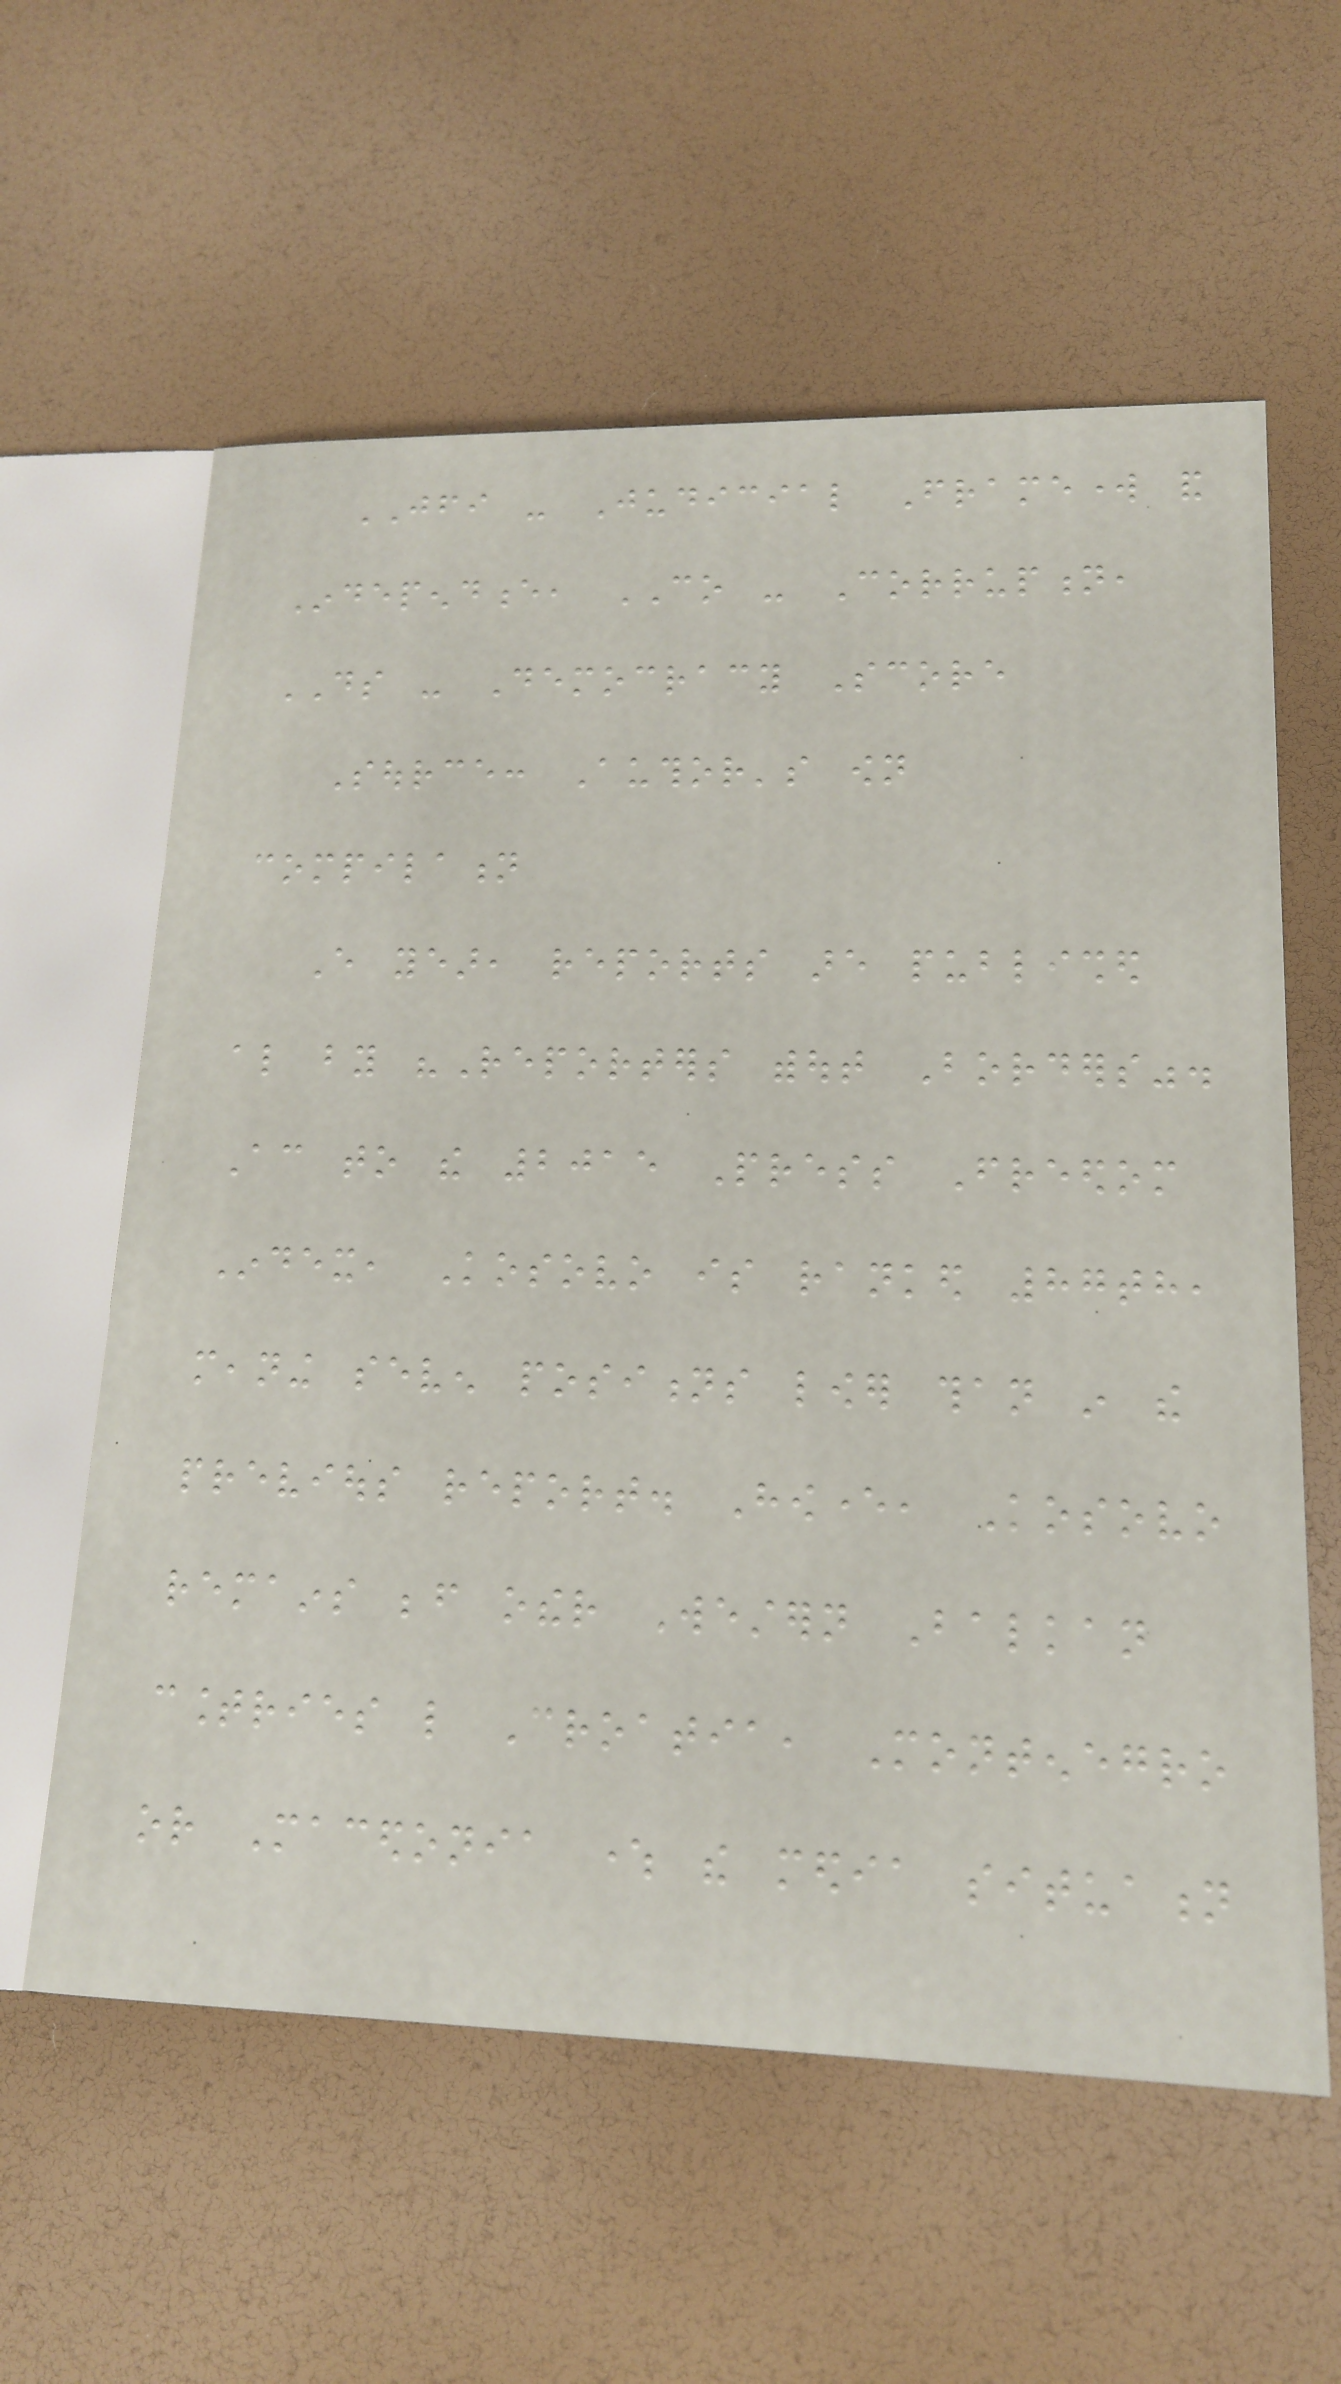JFI - Judicial Framework and
Independence, CO - Corruption,
DS - Democracy Score
Source: Author's own
compilation
Every year, reports are published
also by "Reporters without Borders".
According to the 2015 Press Freedom
Index, Kosovo is ranked 87th,
meaning seven positions lower than in the
previous report. However, Kosovo
remains before other Western Balkan
countries like Croatia, Montenegro
or Macedonia where the media situation
